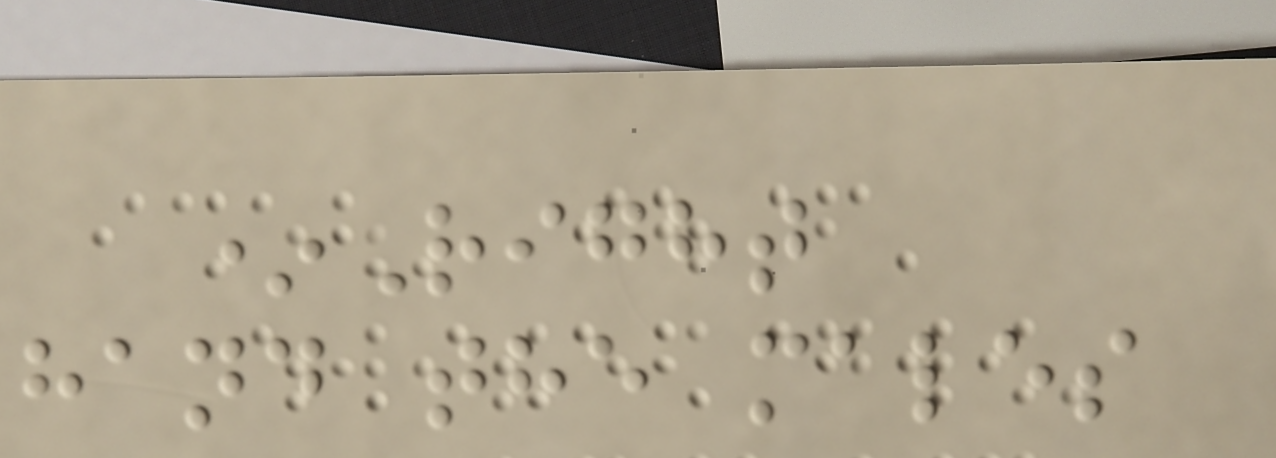*Right
hand the males
